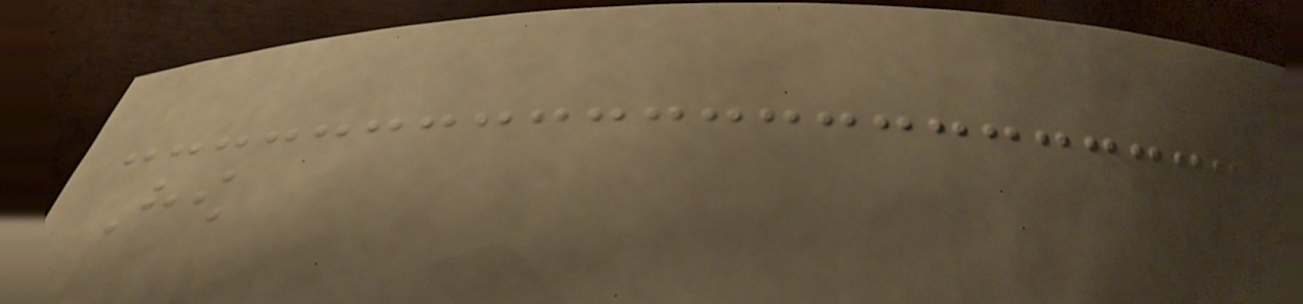How
